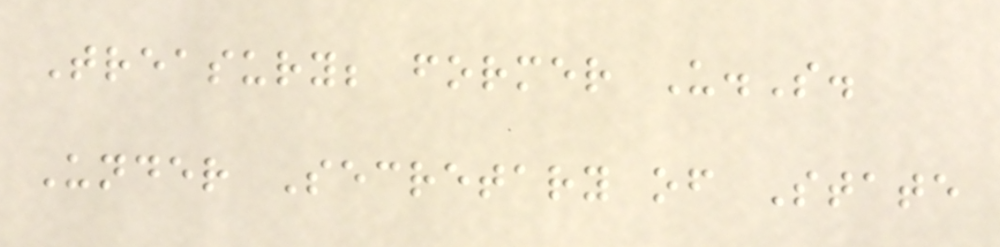Treasury; former U.S.
Under Secretary of State
